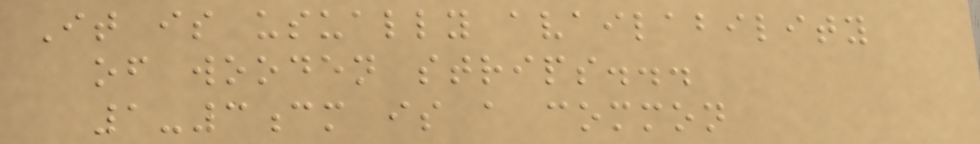It is usually availability
of wooden strips...
1-3cm is a common
